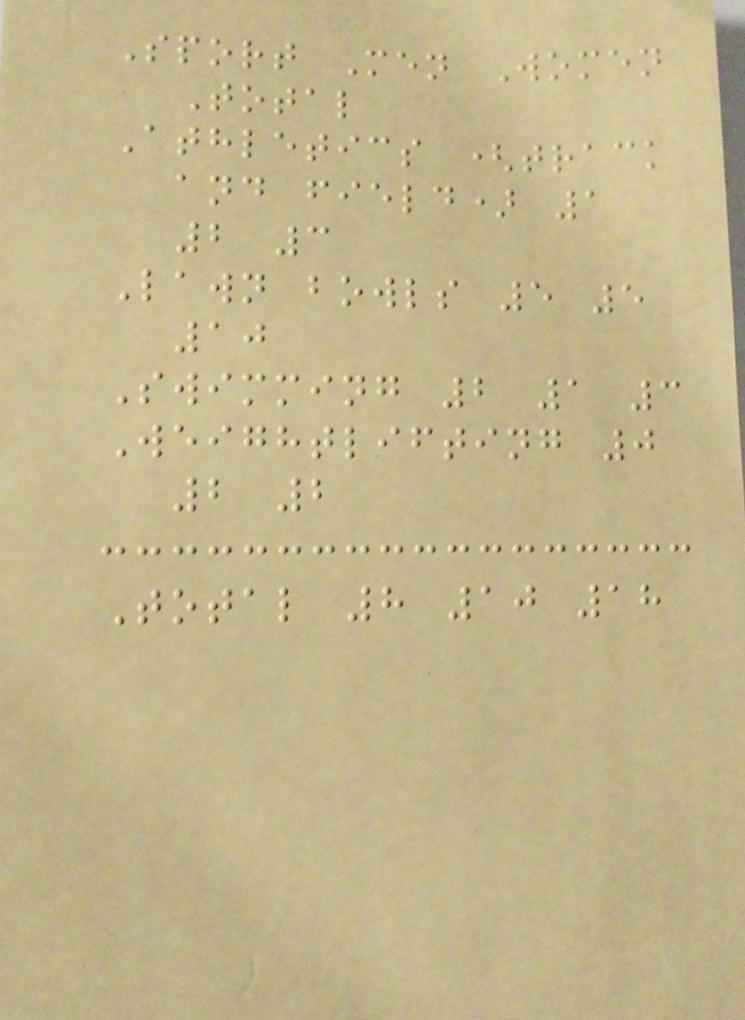Sport Men Women
Total
Athletics (track
and field) 1
2 3
Lawn bowls 5 5
10
Swimming 2 1 3
Weightlifting 0
2 2
Total 8 10 18
